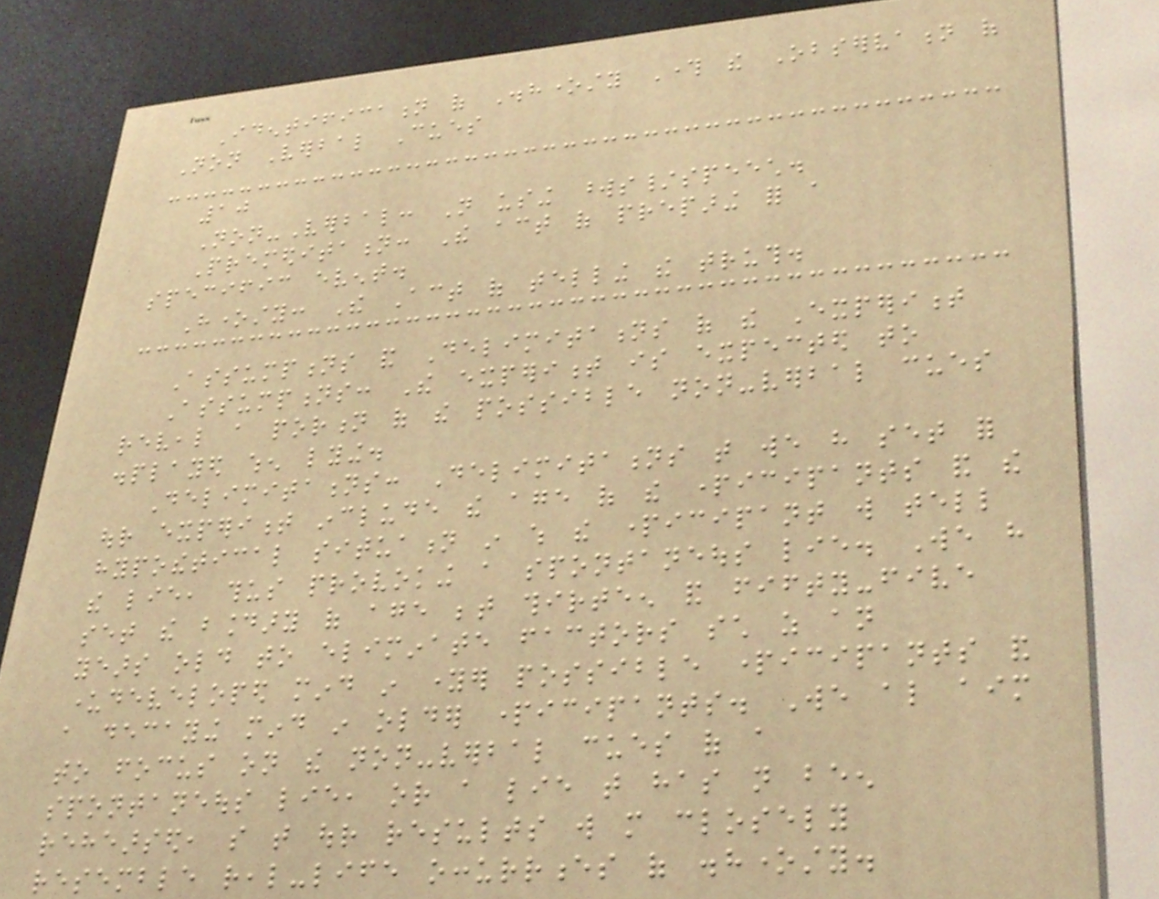Identification of Dishonesty Through the Observation of
Non Verbal Cues
10
Non-Verbal: Not using words/speech.
Premeditation: The act of preparing for a
specific event.
Honesty: The Act of telling the truth.
Assumptions and Delimitations of the Experiment
Assumptions: The experiment is expected to
reveal a portion of the possible non-verbal cues
displayed when lying.
Delimitations: Delimitations that we have set for
our experiment include the age of the participants and the
hypothetical situation in which the participant will tell
the lie, thus provoking a spontaneous lie. We have
set the boundary of age between thirteen and fifty-five
years old to eliminate factors such as an
underdeveloped mind in younger possible participants and
a decaying mind in older participants. We also aim
to focus on the non-verbal cues of a
spontaneous lie, or a lie that has not been
rehearsed, so that our results will more closely
resemble real-life occurrences of dishonesty.
